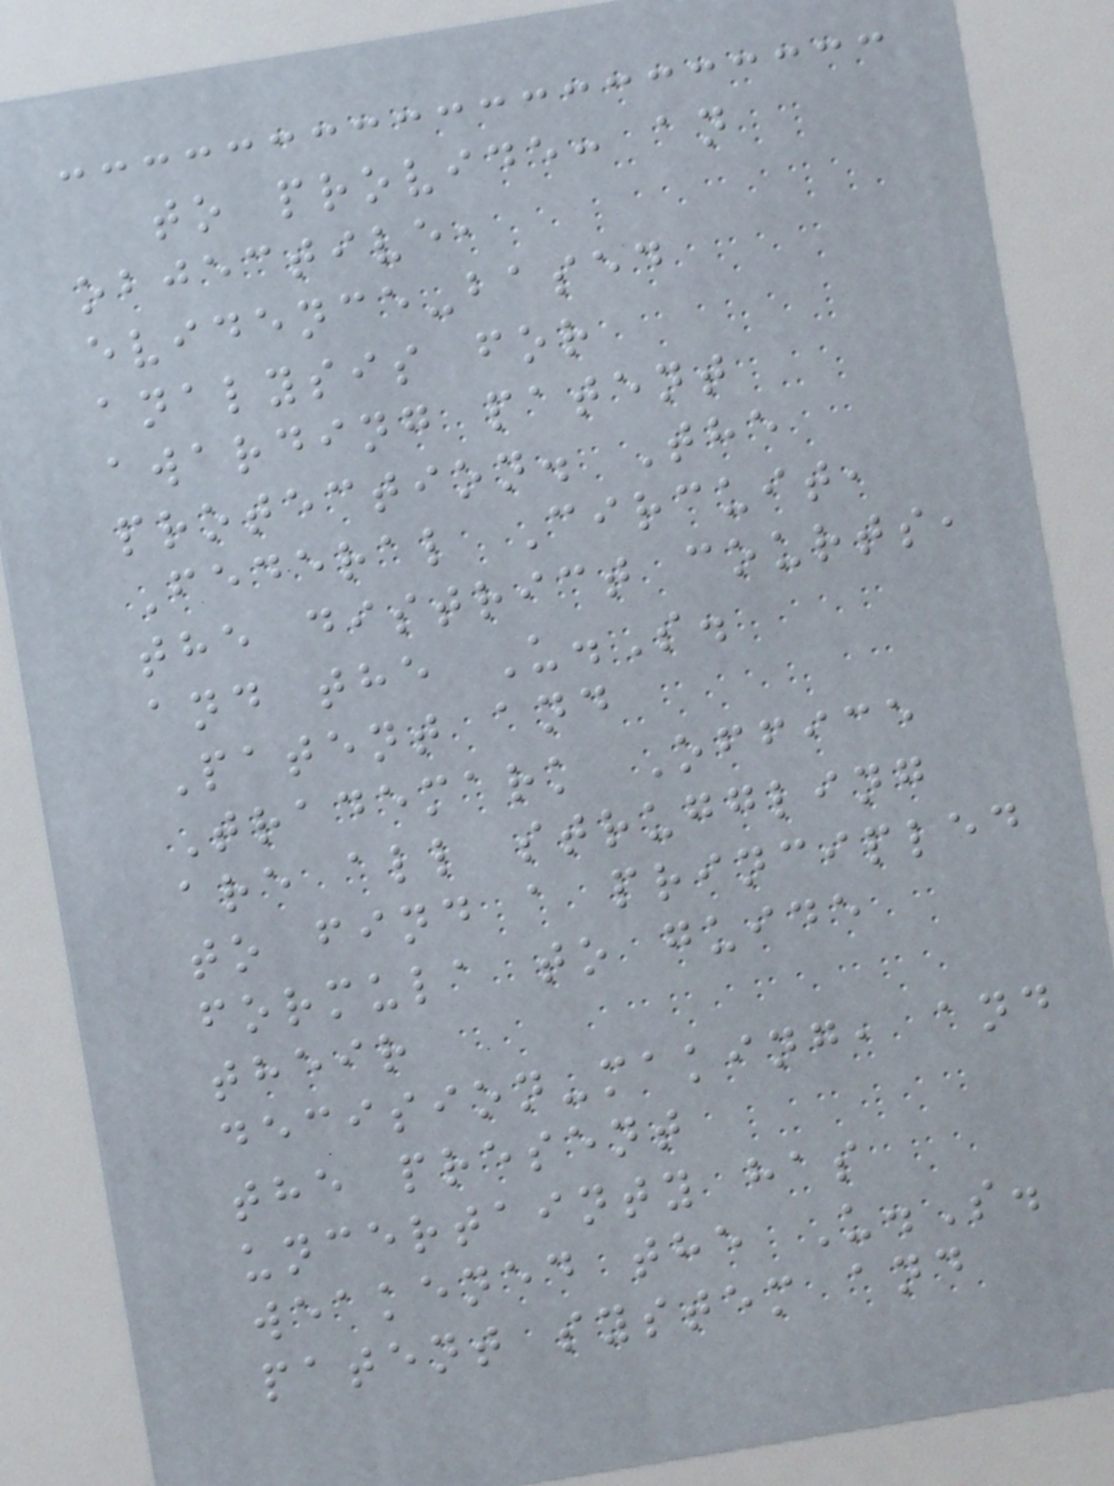to provide: an
objective,
evidence-based
analysis for
awarding patent
protection. The
Federal Circuit,
the district courts,
and the U.S.
Patent and
Trademark Office
are all struggling
to find a principled
formula to guide
their
decision-making, and
the present
uncertainty has
weakened the U.S.
patent system and
